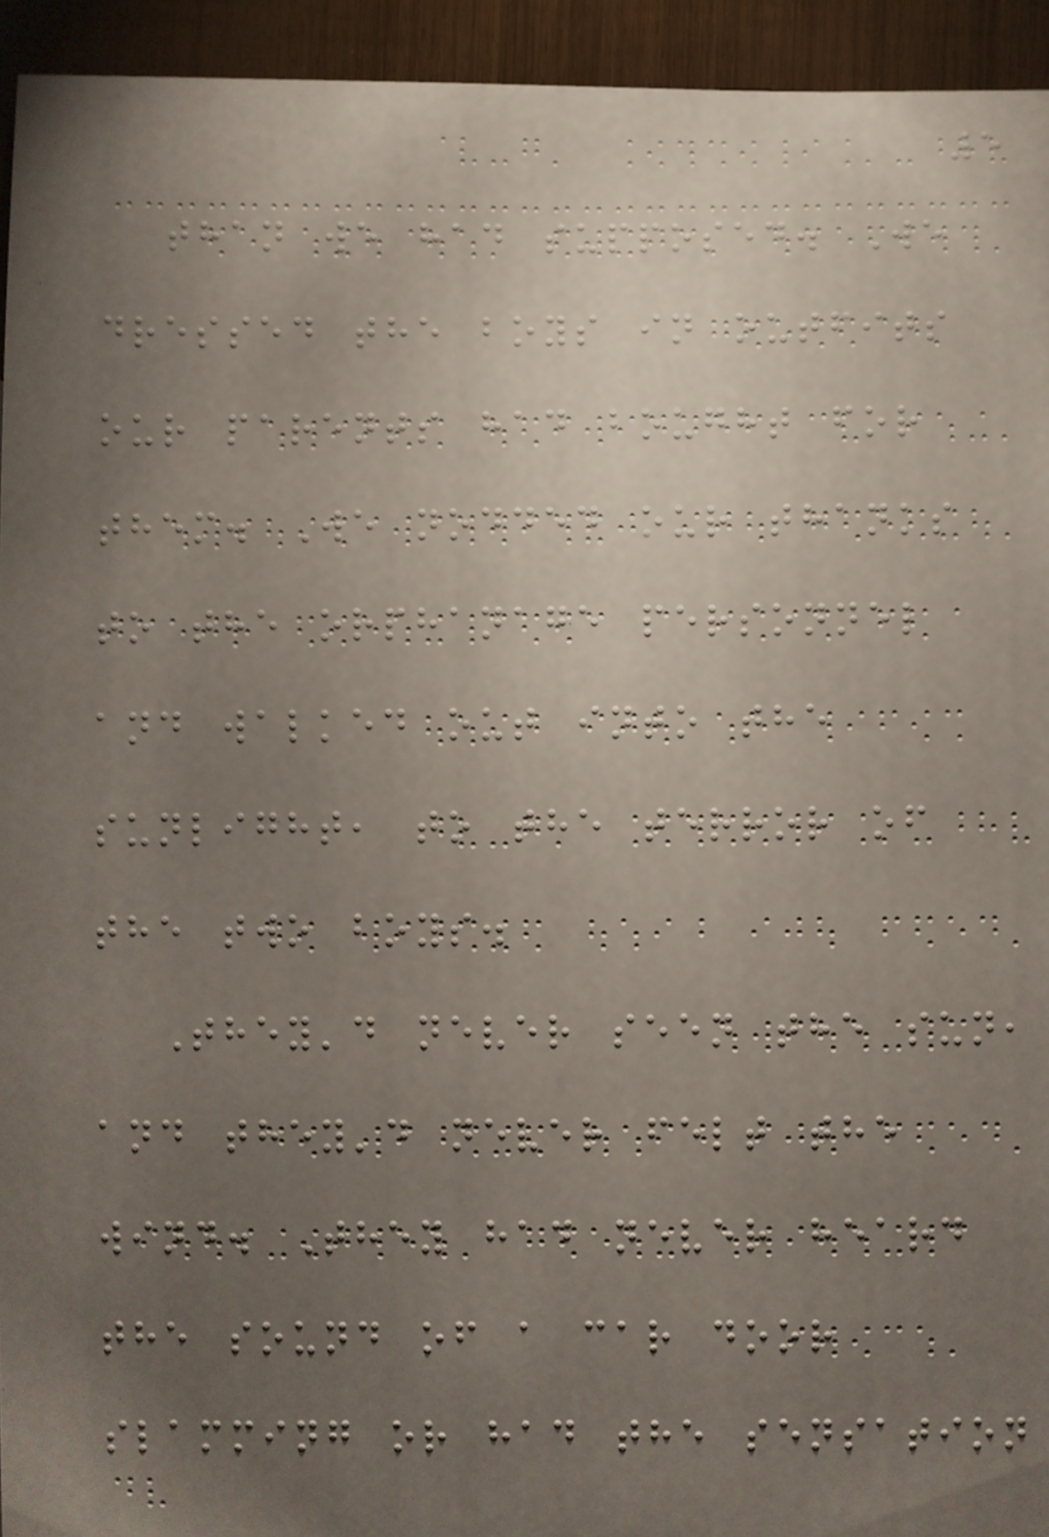5
than we had supposed. We
dressed the boys in outfits
our parents had bought for
them. We nodded our thanks
to the orphanage personnel
and walked out into the
sunlight, to the terror of
the two boys.
They'd never seen the sun,
and they'd never felt the
wind. They had never heard
the sound of a car door
slamming or had the sensation
